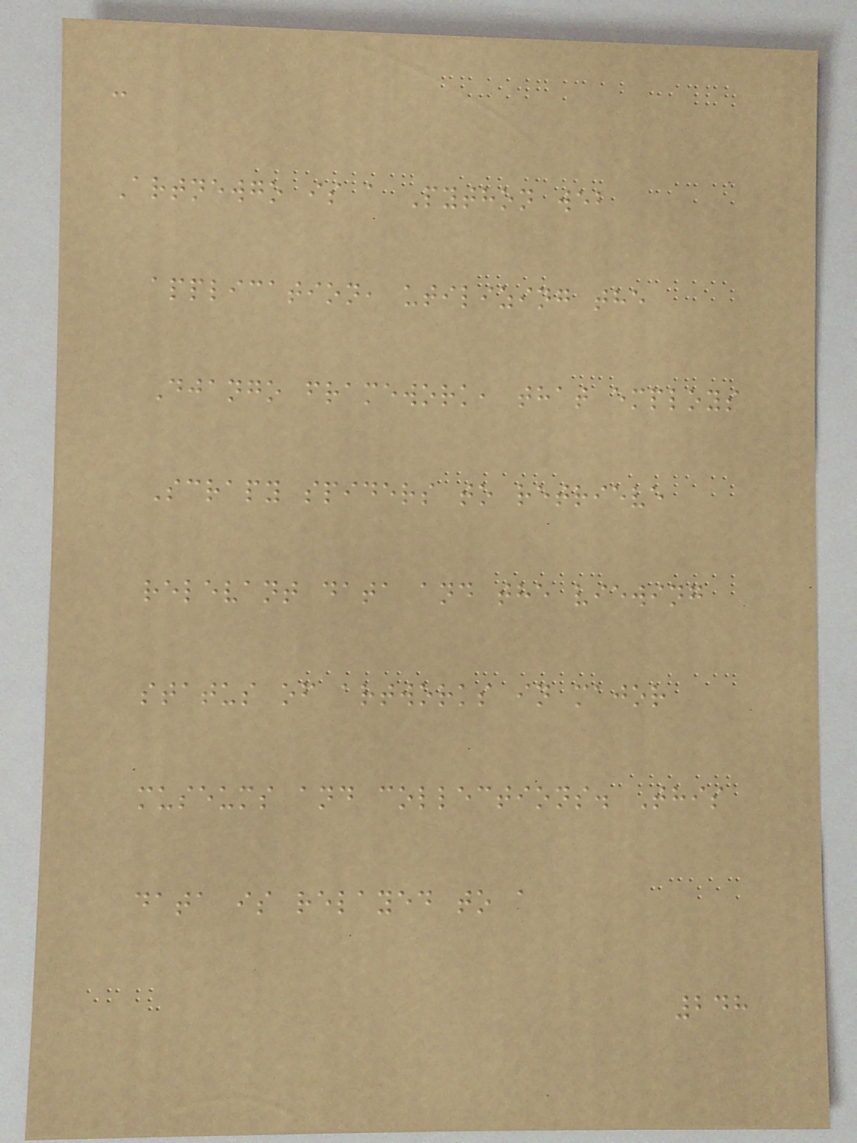-
Artnewgo is a Python web
application, utilizing the
Django framework, that employs
Scrapy spiders to retrieve
relevant data and the viewing
status of artworks in major
museums and collections. This
data is relayed to a
248
